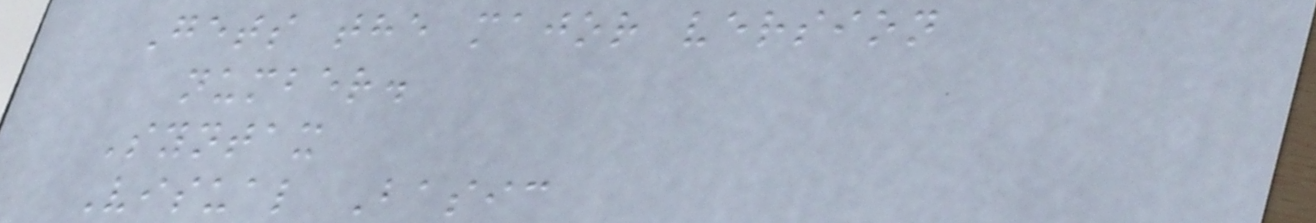Gets the major version
number.
Syntax
Visual Basic
